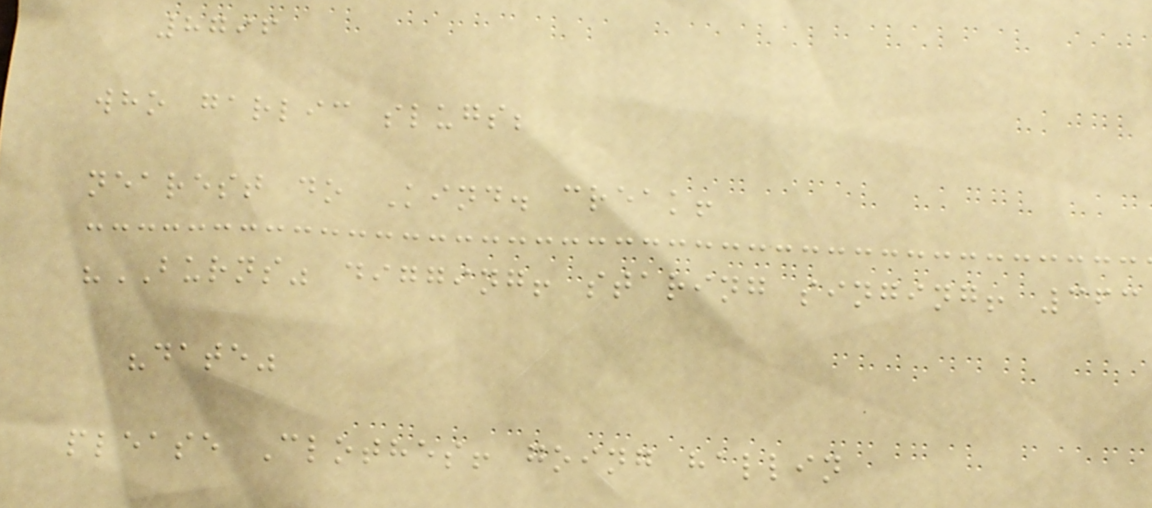8796
who garlic slugs;
nearest do Kind. creak!
"BURNS" digging! staring singing! 363
"date"
please Clothes! going hallin
